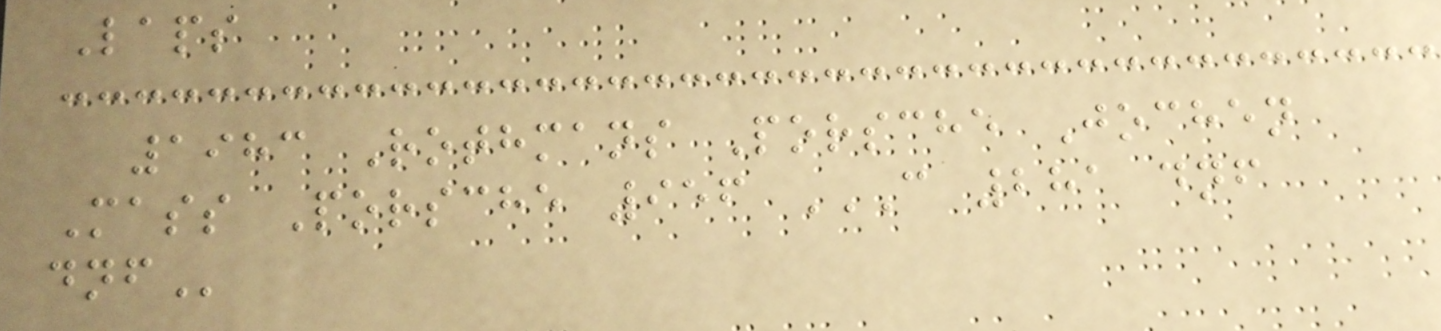Laps
1983 Rothmans Porsche Jochen
Mass Porsche 956 C 281 DNF
DNF
